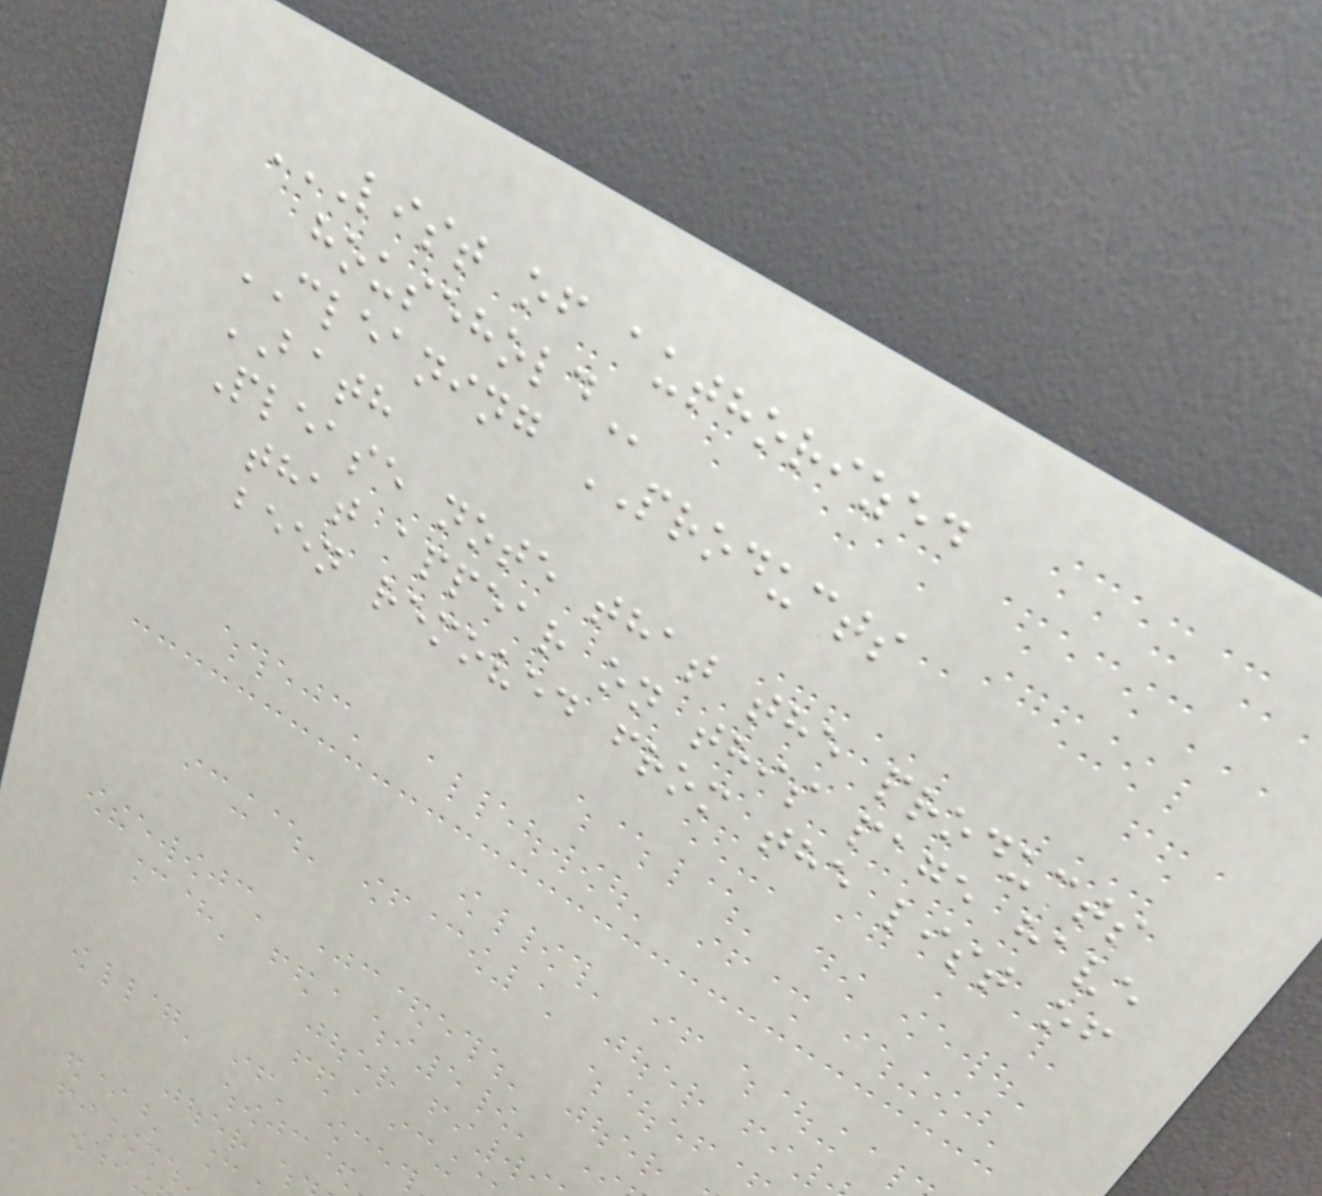LIST OF AUTHORIZED
HOUSEHOLD
CLEANING PRODUCTS
BATH
Please note that the products
that appear on this page have
been removed from the list of
